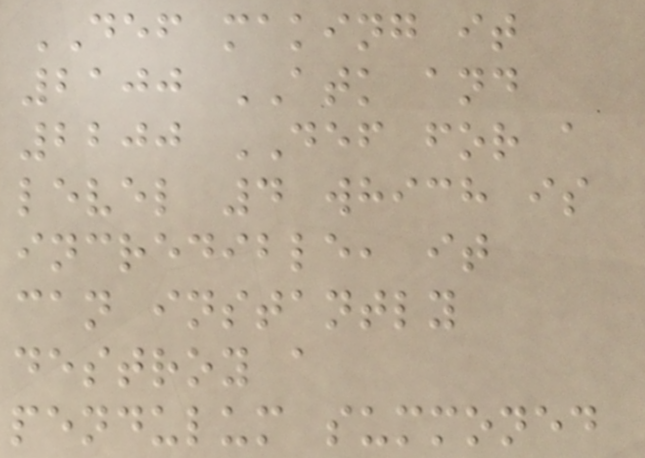DEF making it
2100 ATK and
2200 DEF for a
level 4 which is
incredible, it
can instantly
destroy a
pendulum summoned
